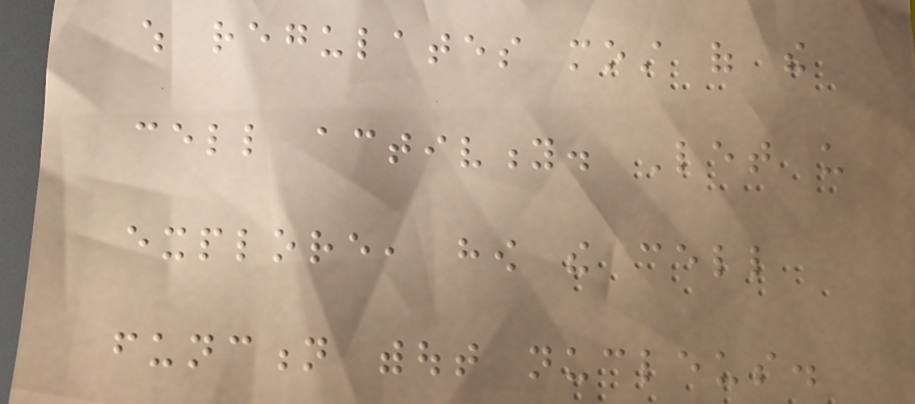which regulates most of the
cell activity. Let us
explore, how the cell
function without nucleus.
